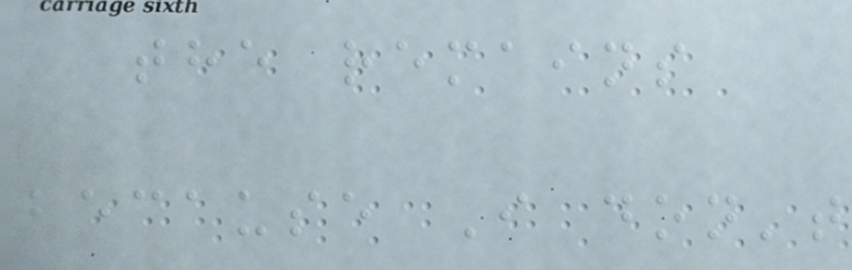the remains
because I don't
